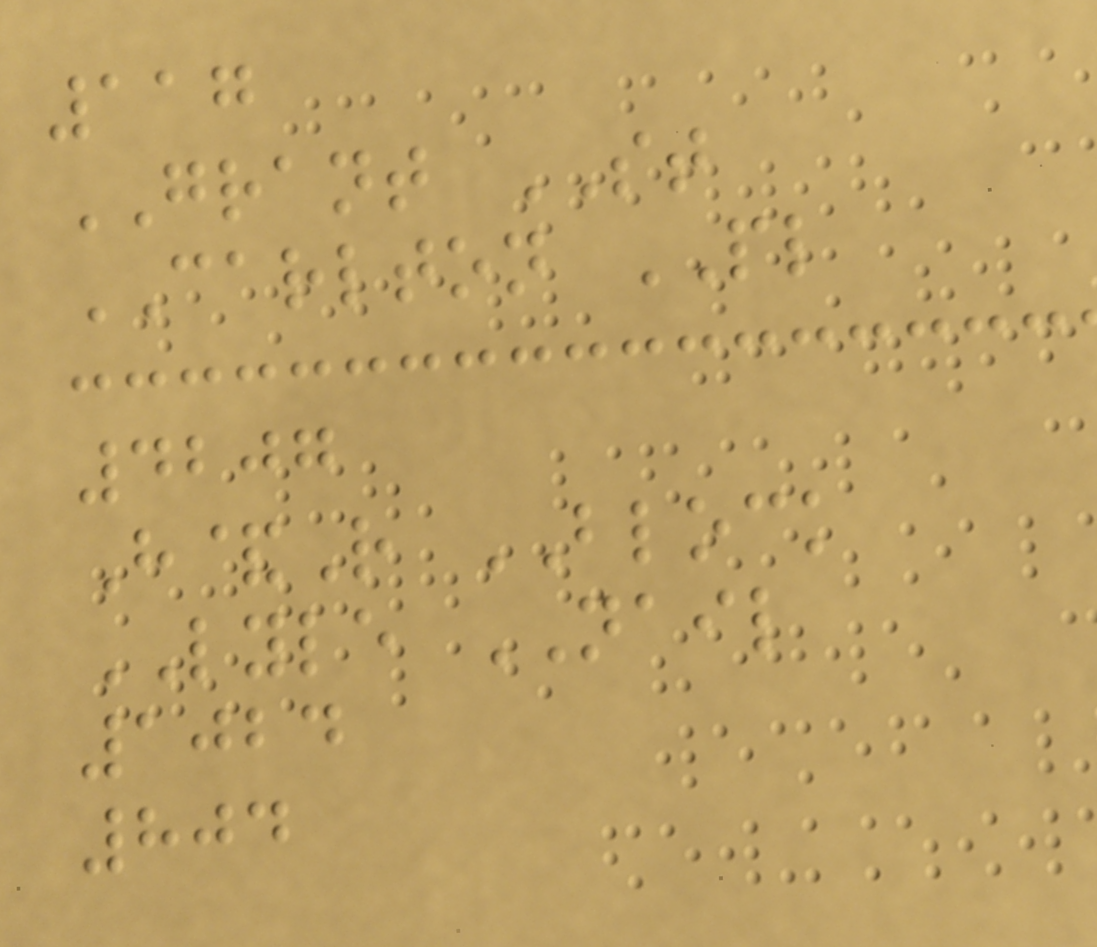117
GRANT ST
CARLTON PL
4207
H&R BLOCK
LYLE NAIL
1024
804
